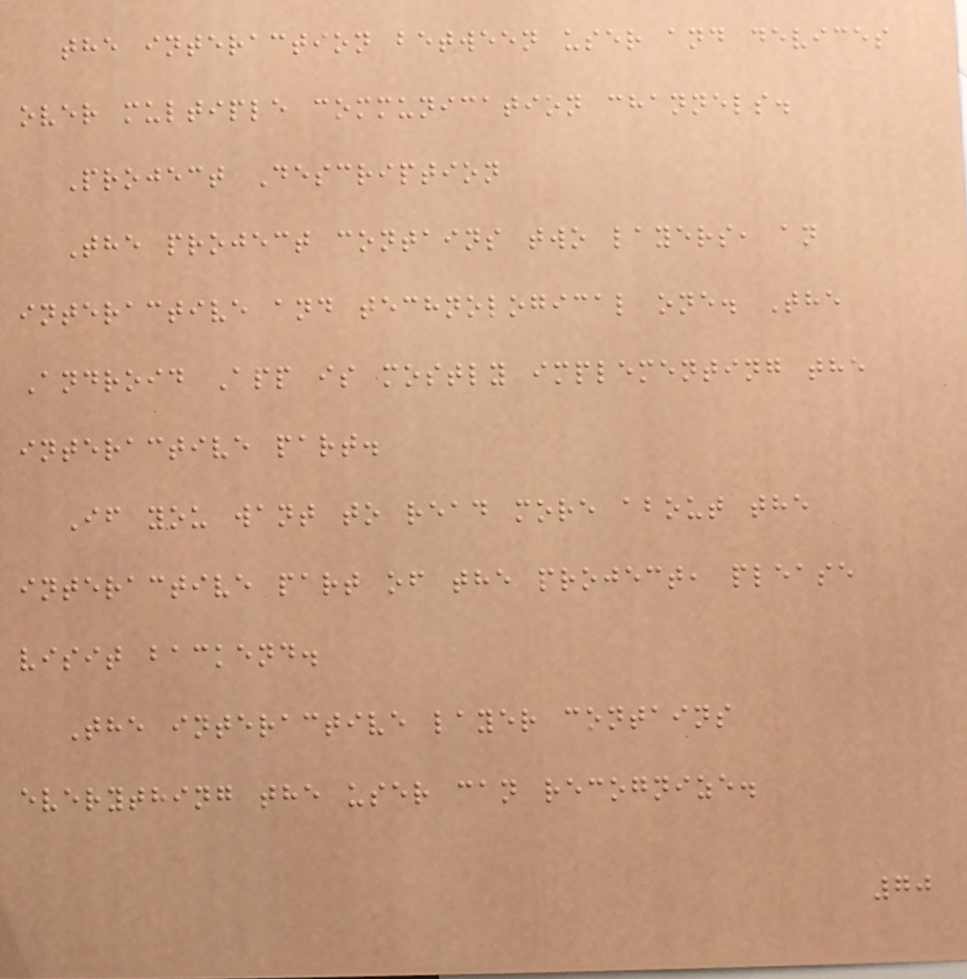the interaction between user and devices
over multiple communication channels.
Project Description
The project contains two layers, an
interactive and technological one. The
Android App is mostly implementing the
interactive part.
If you want to read more about the
interactive part of the project, please
visit backend.
The interactive layer contains
everything the user can recognize.
70
